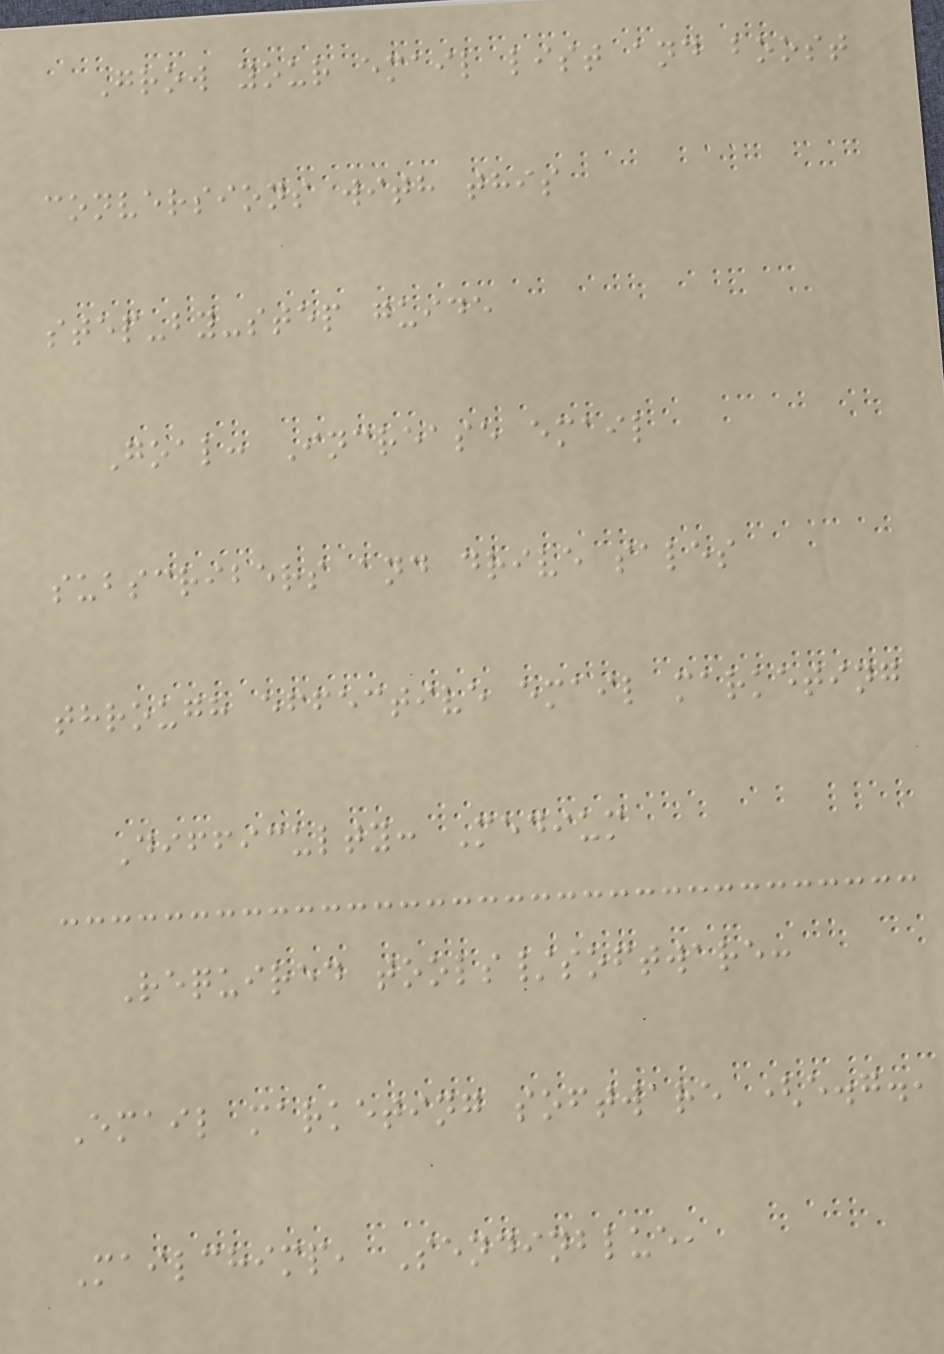Grow your email list and boost
conversions with this
step-by-step guide
Goal: Increase email
subscribers and drive sales
through effective email marketing
Difficulty: Medium
Required tools/software:
Email marketing software (e.g.,
Mailchimp, Sendinblue,
